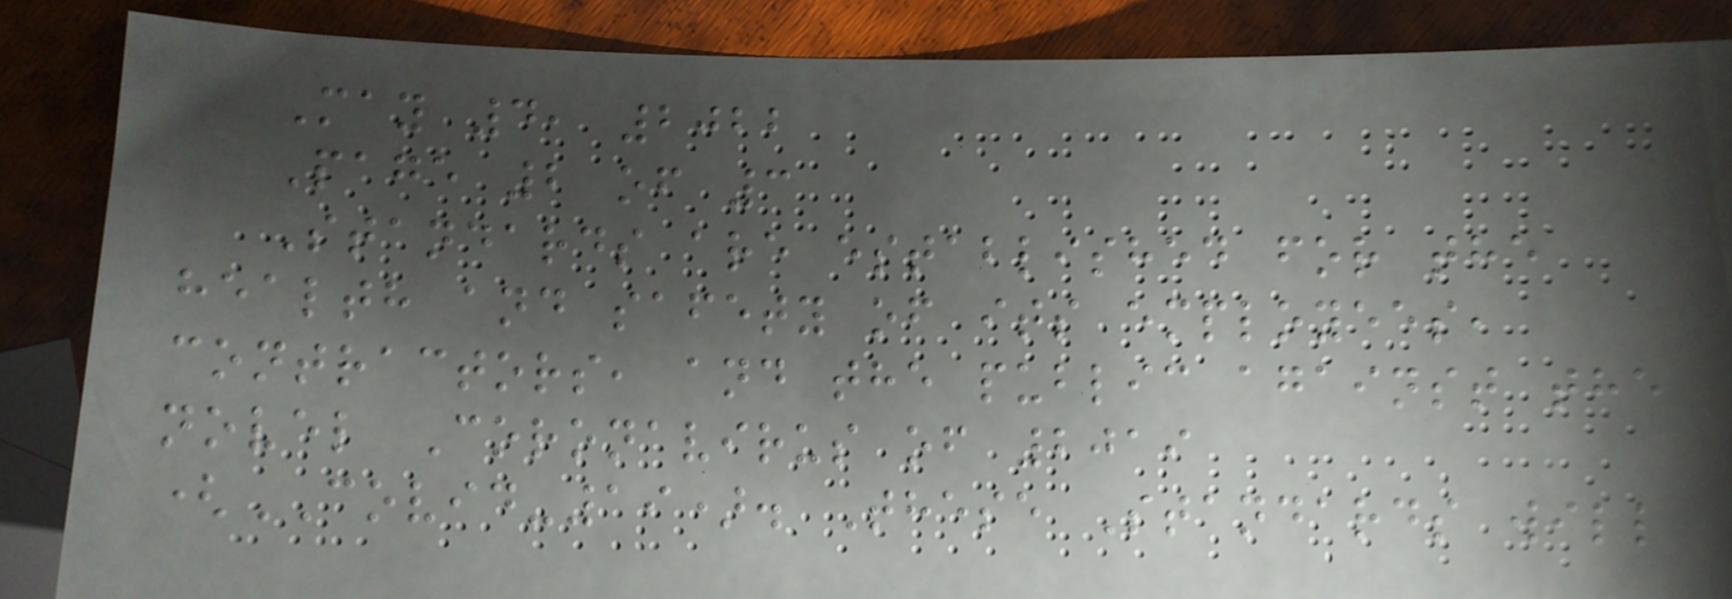May 4, 2022
Page 2 of 3
Standards are established for the
health and safety of its employees,
contractors, and the public against the
novel Coronavirus of 2019
(COVID-19). These Standards will
